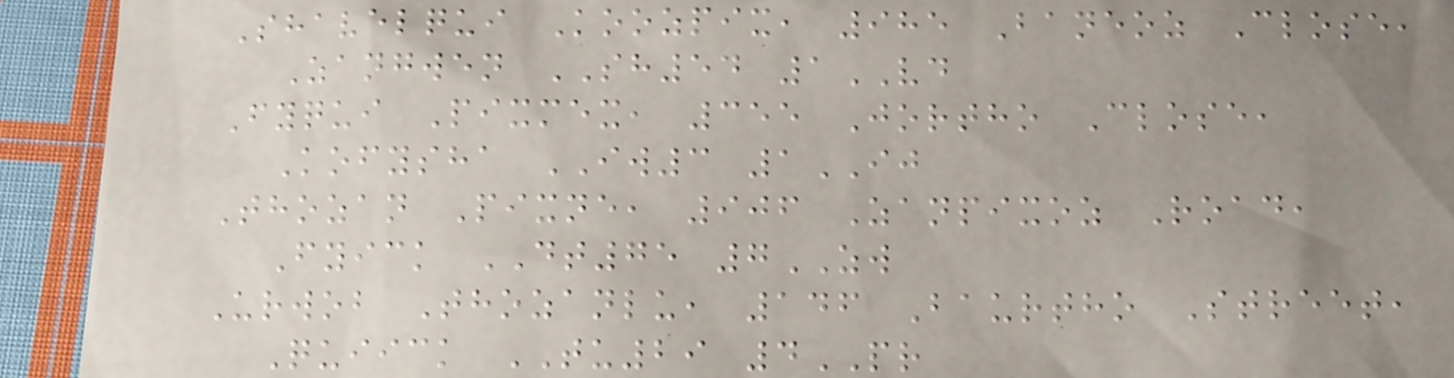Shavelqui Koozpix, 985 Baneoz Close,
Zangwen SH54 1VD
Fyqui Pixmex, 355 Jortho Close,
Kofysha IW3 1IJ
Thozan Pixne, 906 Zanpixoz Road,
Fyick DT75 7ZW
Urwob Thozanlu, 146 Baurtho Street,
Quiick TU29 4PR
